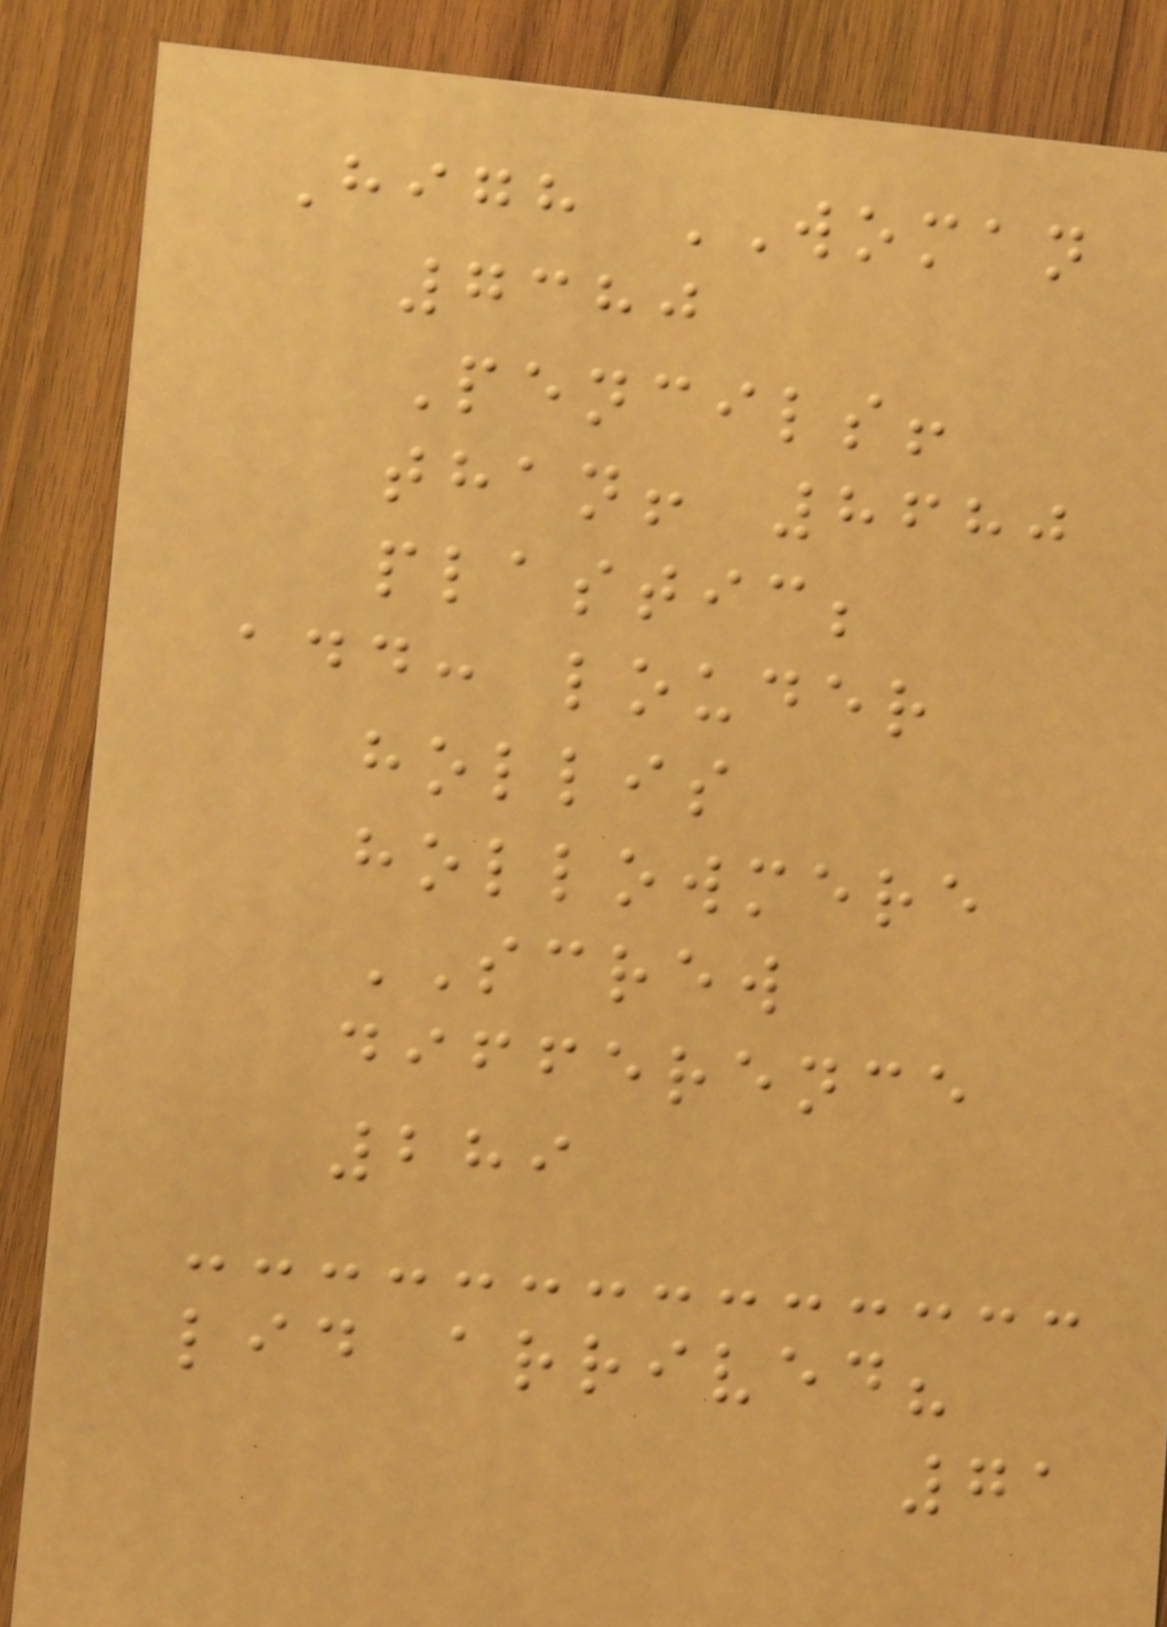High WOMAN
7380
Pencils!
than! 8680
plastic;
add: louder
hollis
hollowmere
SCREW
difference
289
lid arrived?
71
